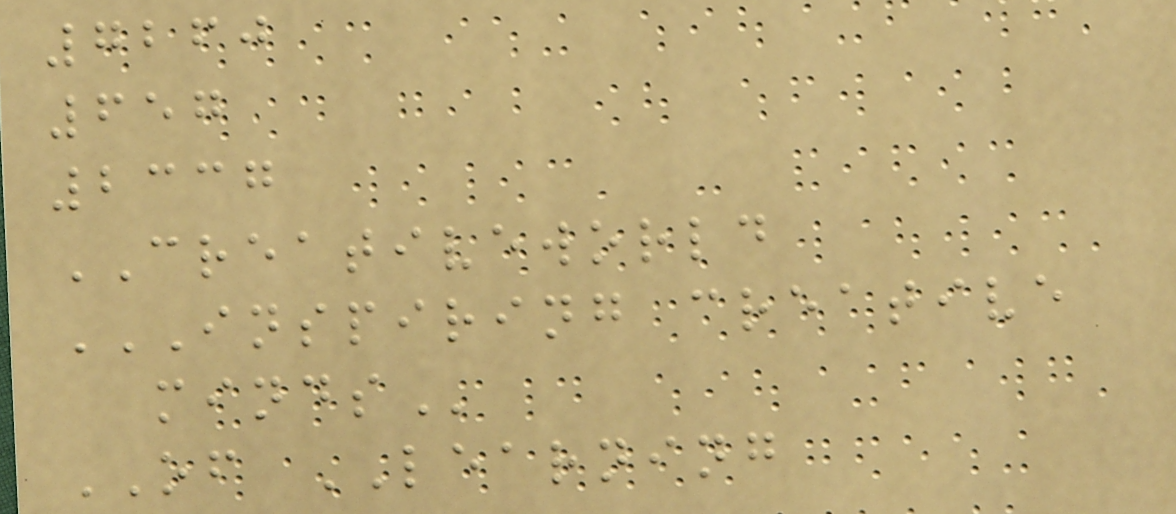7260
657
2337
CREATIVEWORLD
INSPIRING CREATIVE
MINDS
OF LEARNING
